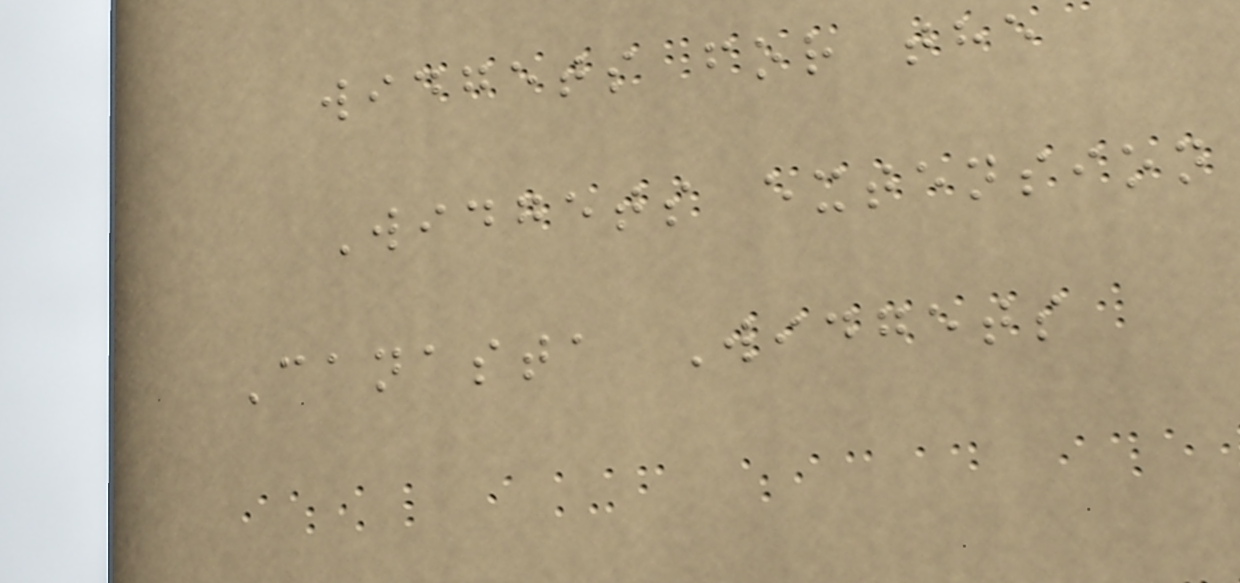widgets for the
Widgets extension
Canasta Widgets
